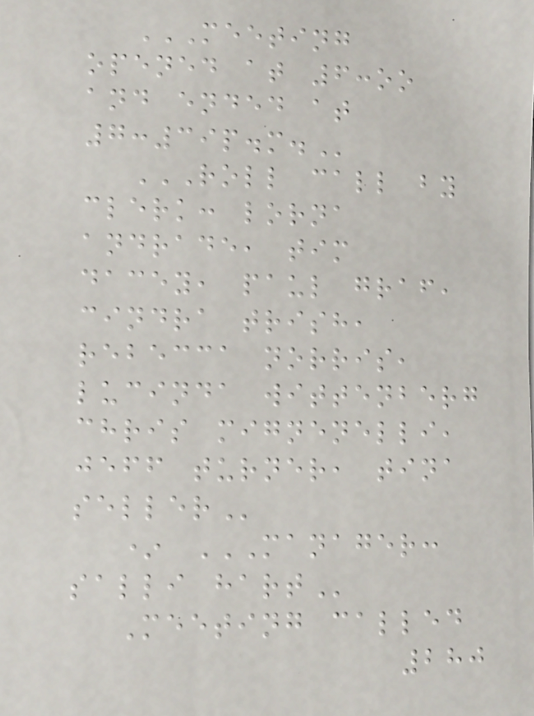MEETING
OPENED AT 6:OO
AND ENDED AT
7:39P.M.
ROLL CALL BY
CLERK: LORNA
ANDRADE, TIM
DACEY, PAUL GRAF,
CINDRA TRISH,
REBECCA NORRIS,
LUCINDA WITTENBERG
CHRIS MIGNENELLI,
JEFF TURNER, TINA
SELLER
* MANAGER:
SALLI HART
Meeting called
280
